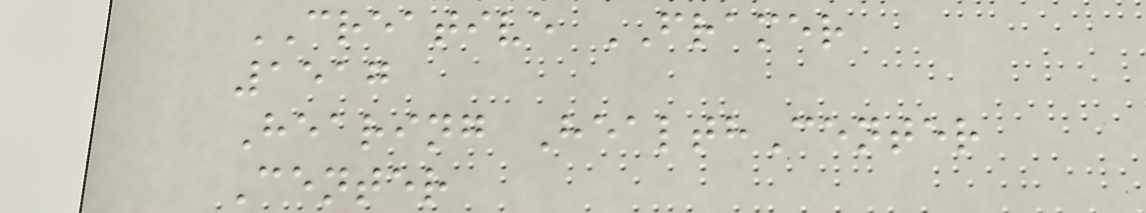CREATIVE FRAMER
1517
Hearing HealthCenter
Center
